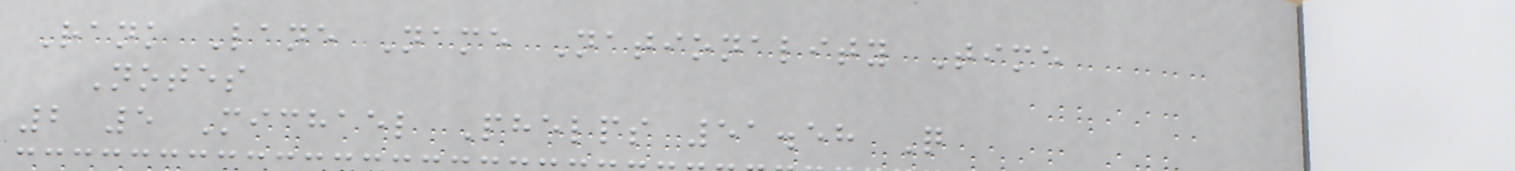Rank Lane Name Nationality Time
Notes
2 5 Michael Phelps 51.58 Q
